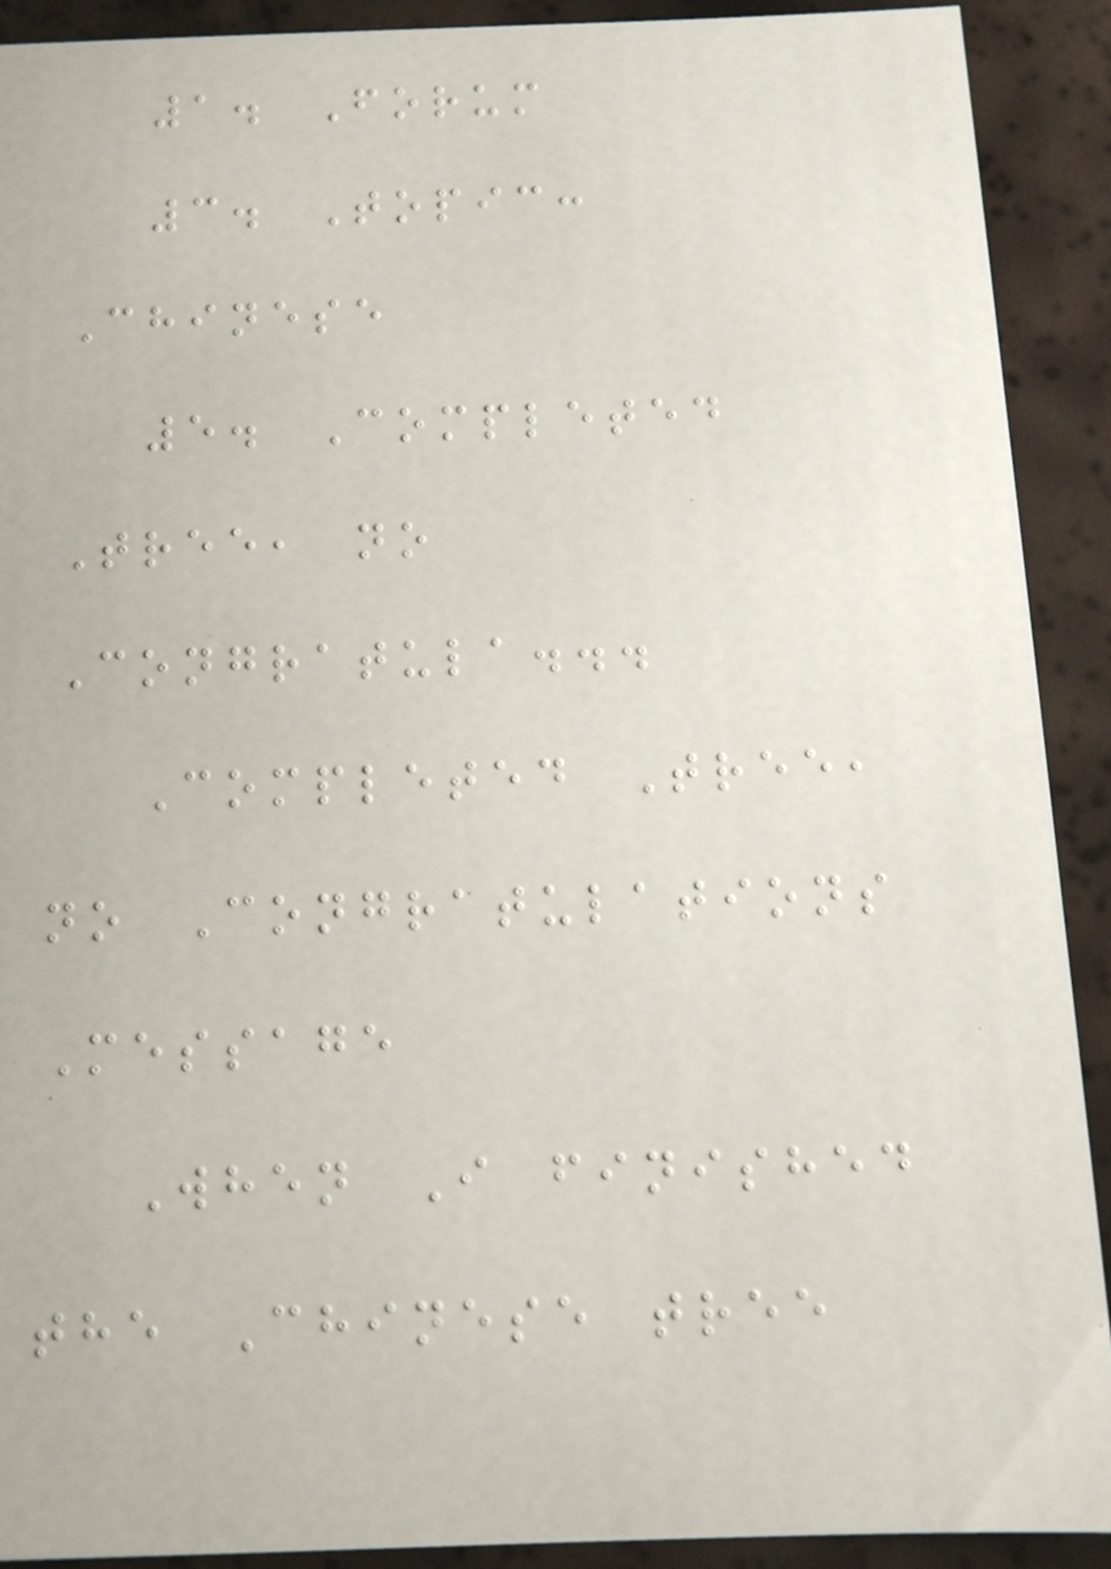1. Forum
3. Topic:
Chinese
5. Completed
Tree, no
Congratula...
Completed Tree,
no Congratulations
Message
When I finished
the Chinese tree
